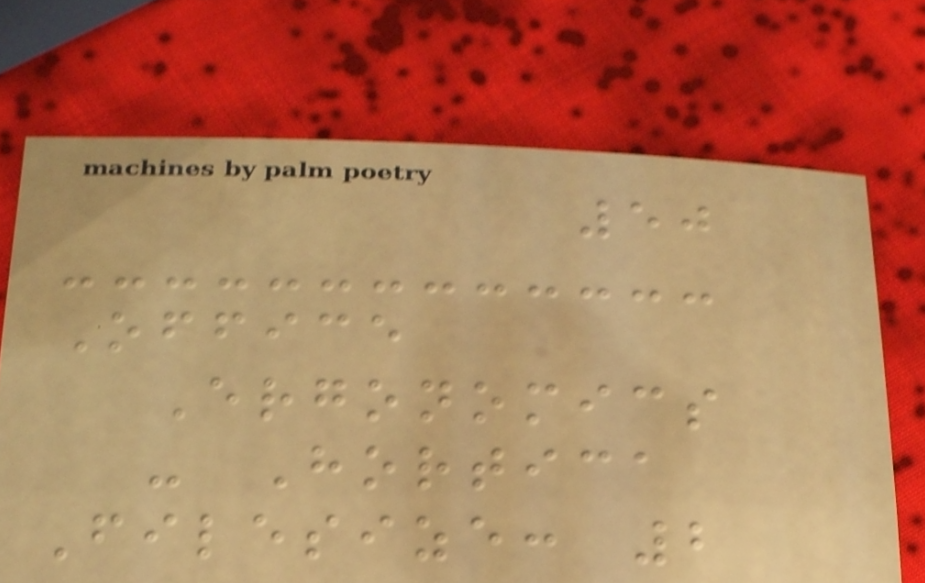50
Office
Ergonomics
- Hortica
Filesize: 2
